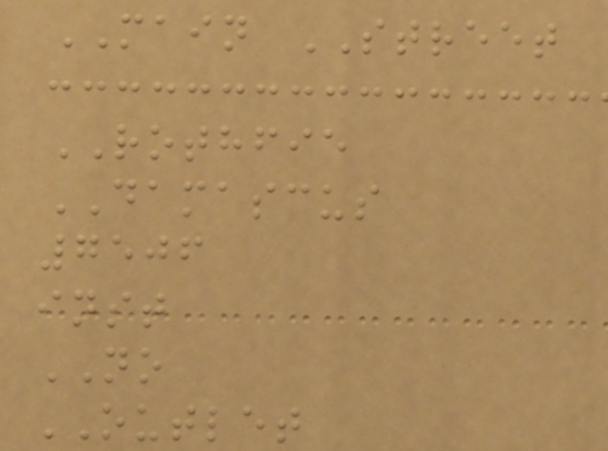MAIN STREET
ROTHFIE
DAMASCUS
7506
inst
NO
OUTLET
